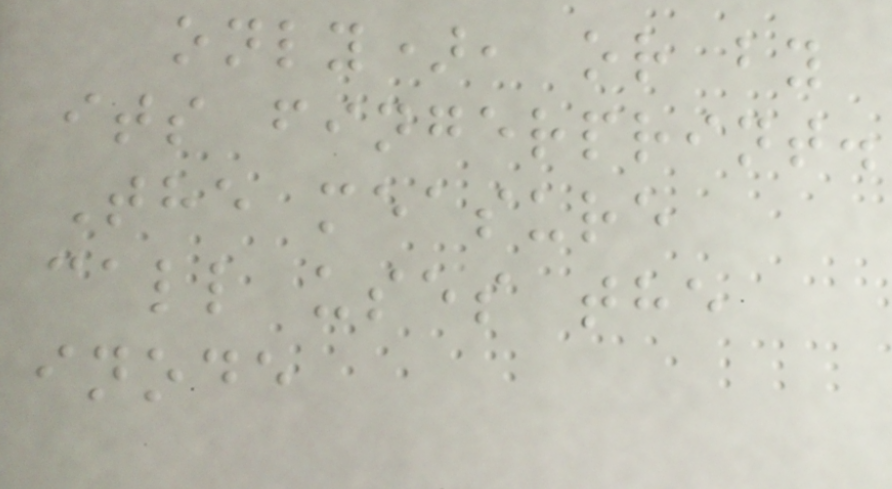only), or by
its fingerprint.
The measure
call uses the
inode
